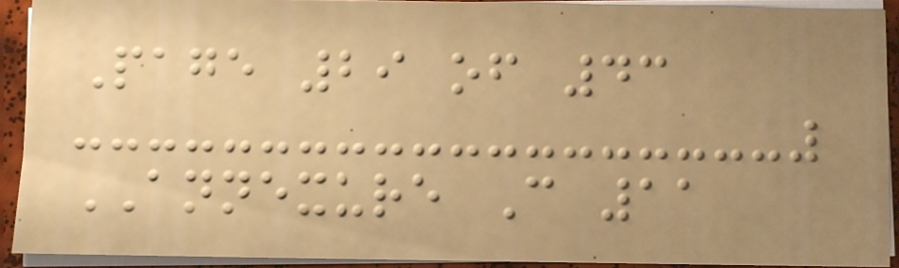Page 29 of 43
ANNEXURE C 11
